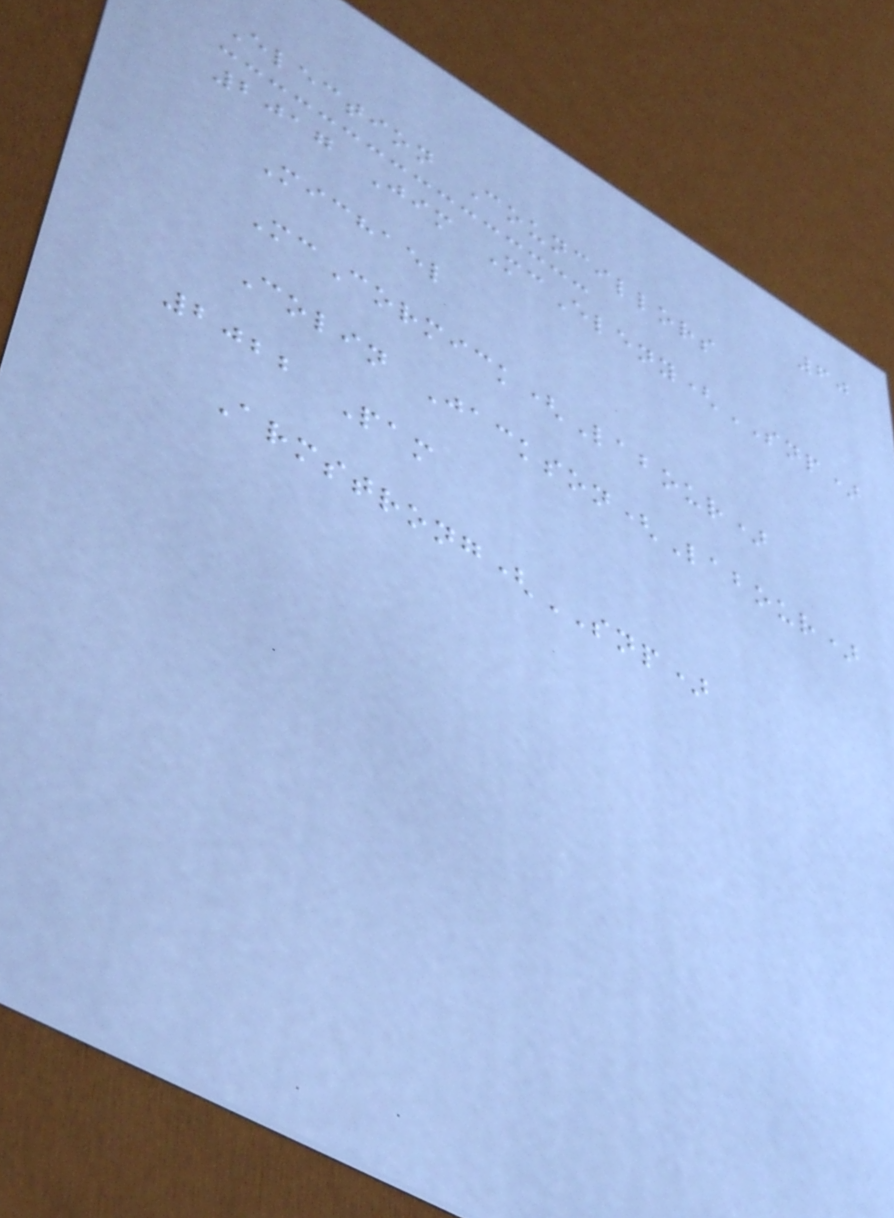60
Election Councillors
2017 Jim McEleny(SNP)
Michael
McCormick(Labour)
Colin Jackson(Labour)
2022 Pam
Armstrong(SNP)
